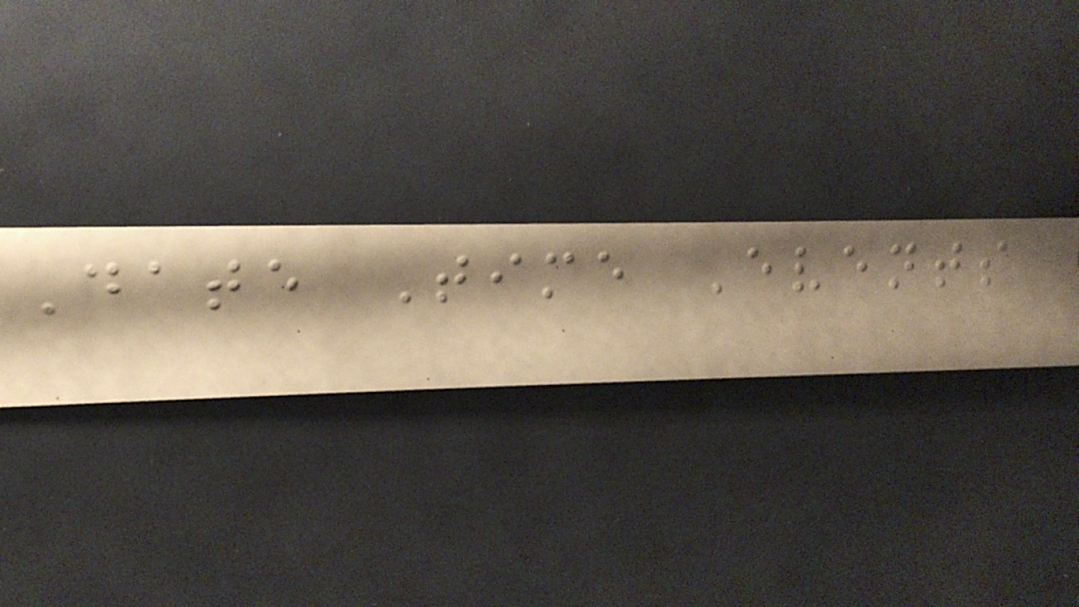Date Time Events
